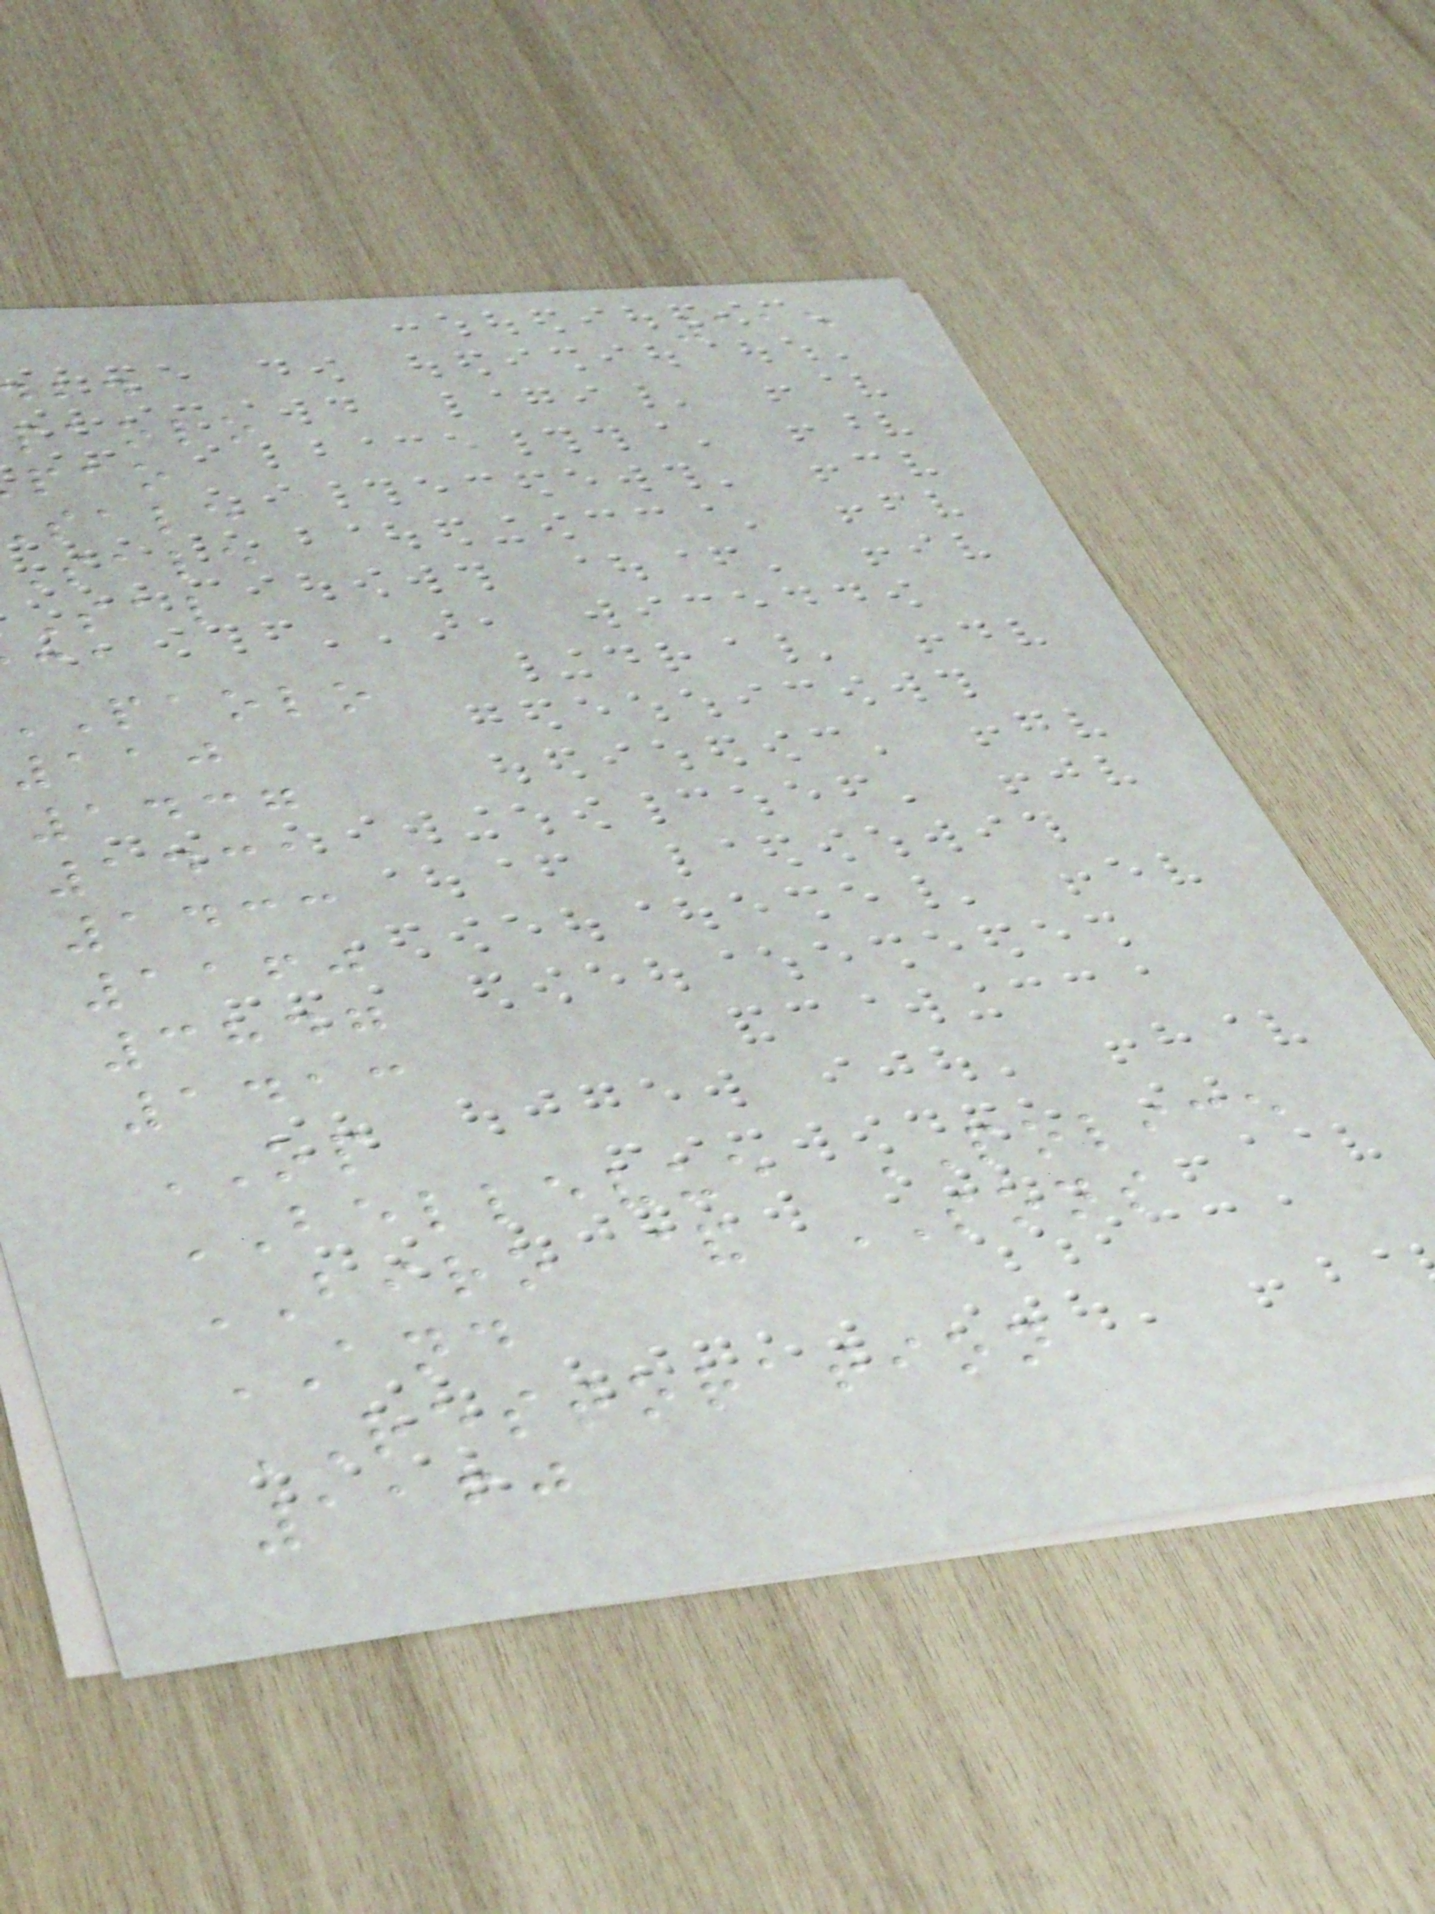115
paolo
sale
sale
paolo
110
1437
1431
1433
1160
3847
1413
OP
BELLEVUE POLICE
BIRO & SONS
AND
RESTORATION
1160
